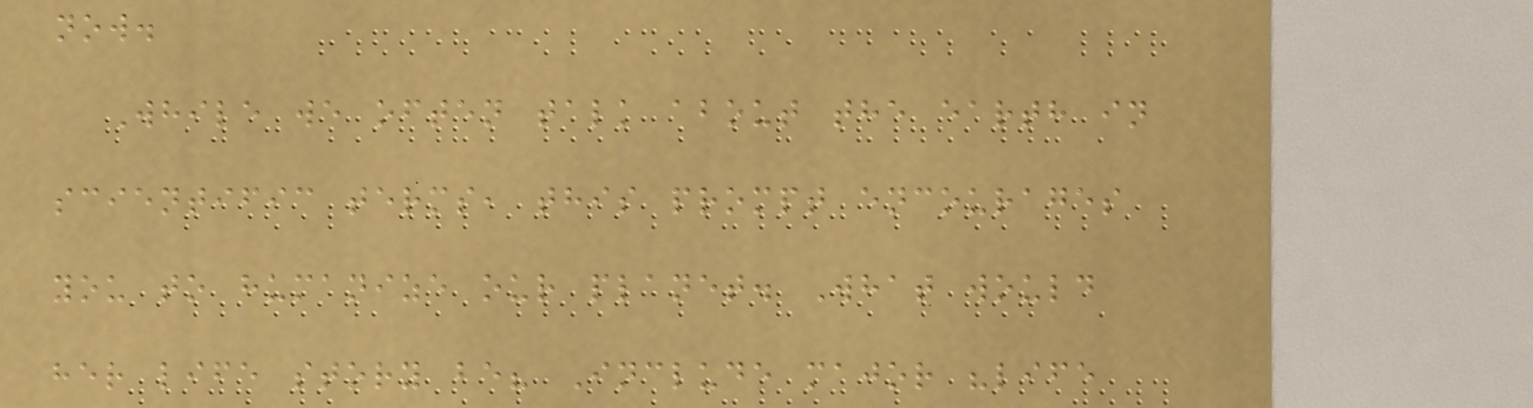now.
While we often talk about the earth in
scientific terms, this prompt encourages
you to humanize our planet. What would
her life story be? Include major "life
